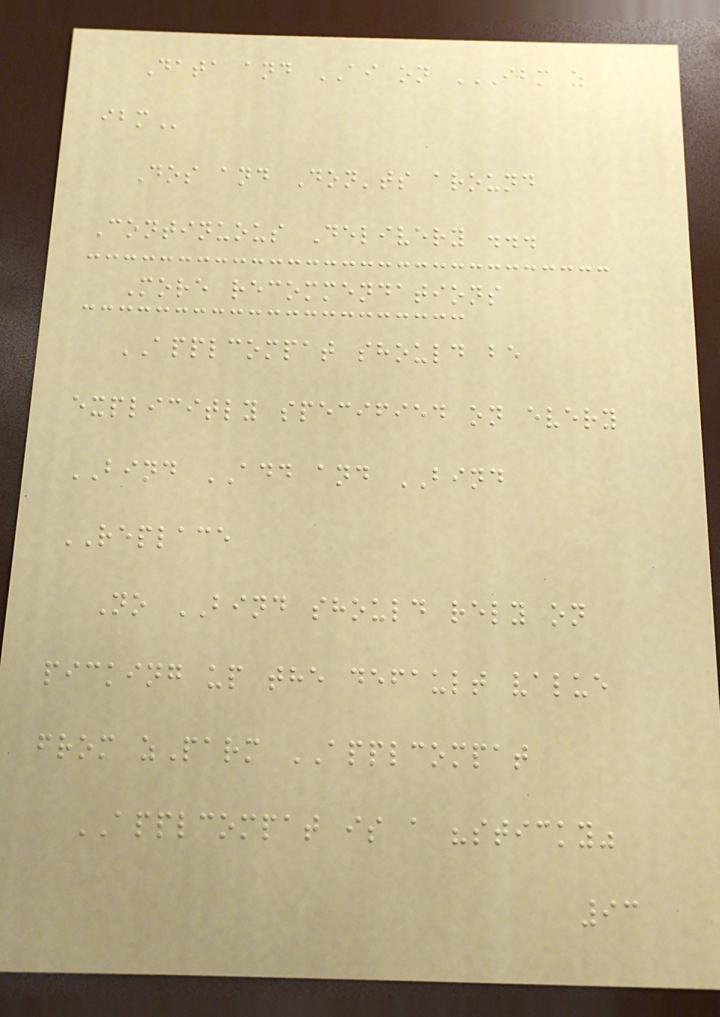Data and AI on IBM Z
IBM
Dos and Don'ts around
Continuous Delivery ...
More recommendations
APPLCOMPAT should be
explicitly specified on every
BIND ADD and BIND
REPLACE
No BIND should rely on
picking up the default value
from zParm APPLCOMPAT
APPLCOMPAT is a "sticky"
93
